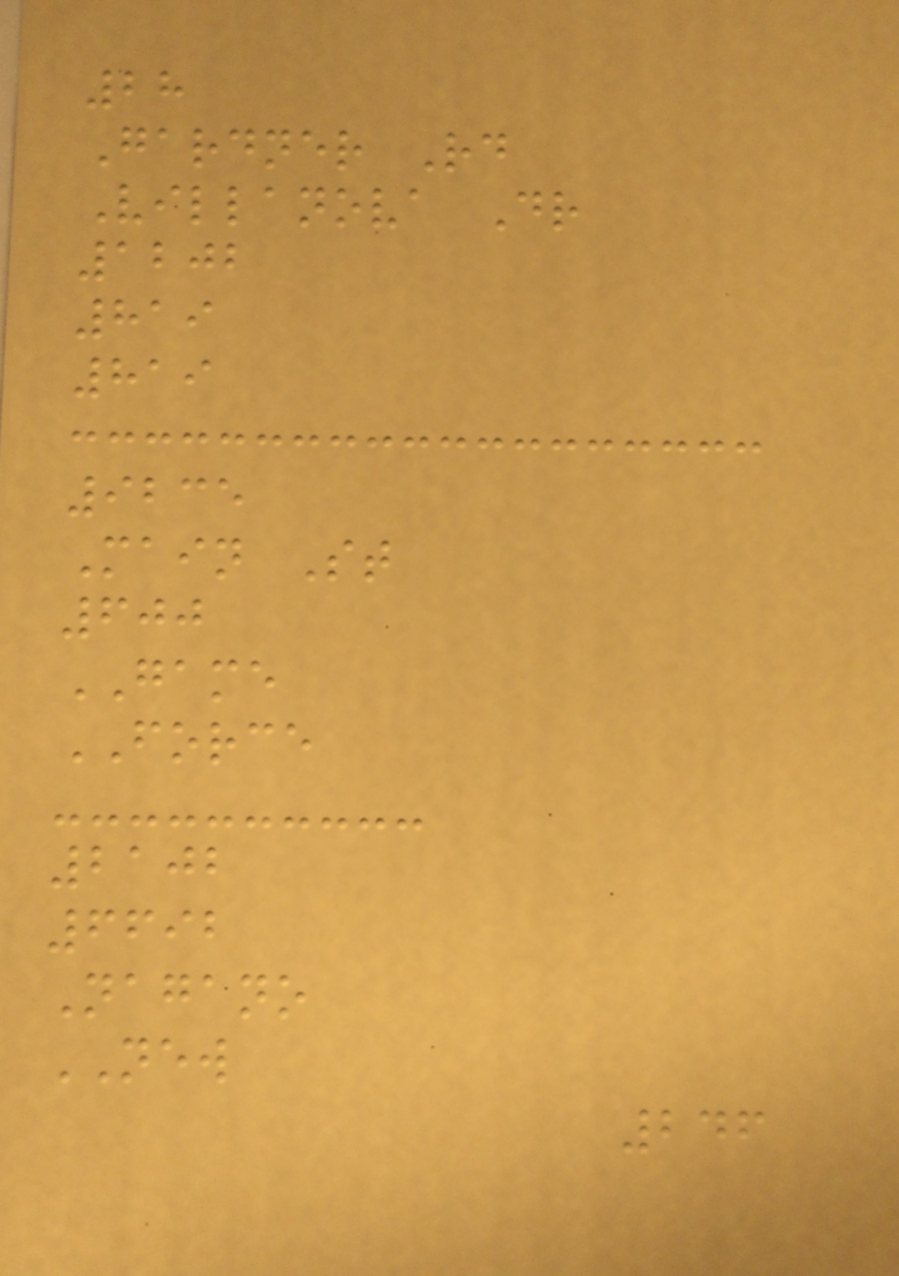28
Gardner Rd
Villanova Dr
1202
819
819
9235
Main St
600
GAME
FORCE
2102
6692
Nagano
NEW
246
